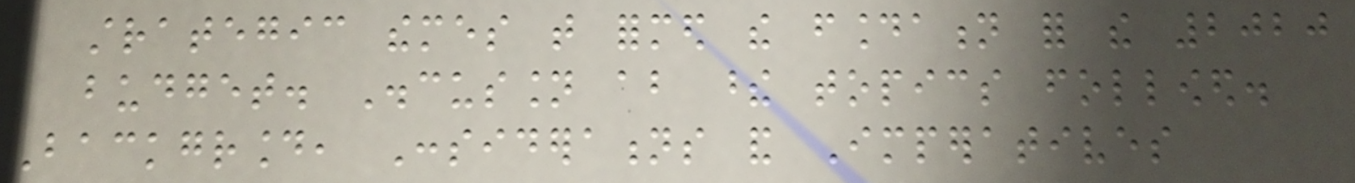strategic themes that formed the foundation for the 2020
budget. Discussion about these topics followed.
Background, Considerations and Imperatives
